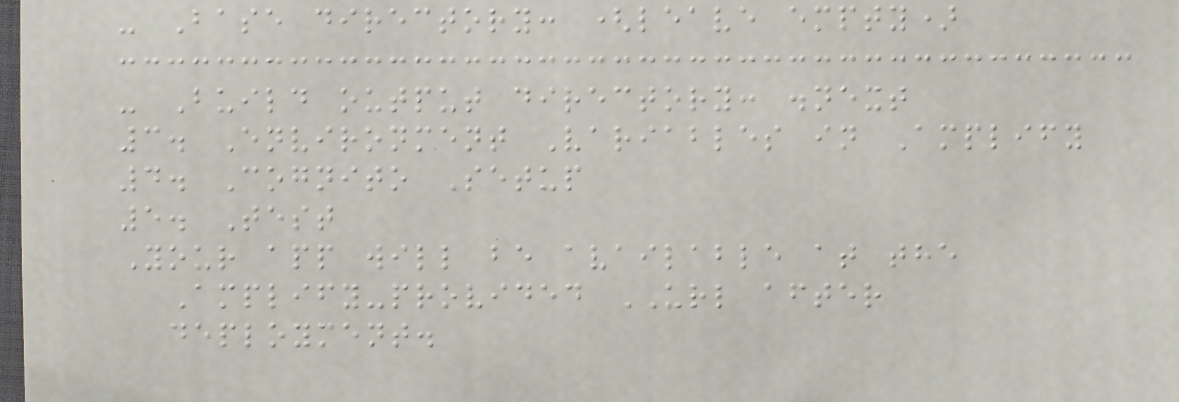- Base directory: (leave empty)
- Build output directory: .next
3. Environment Variables in Amplify
4. Cognito Setup
5. Test
Your app will be available at the
Amplify-provided URL after
deployment.
